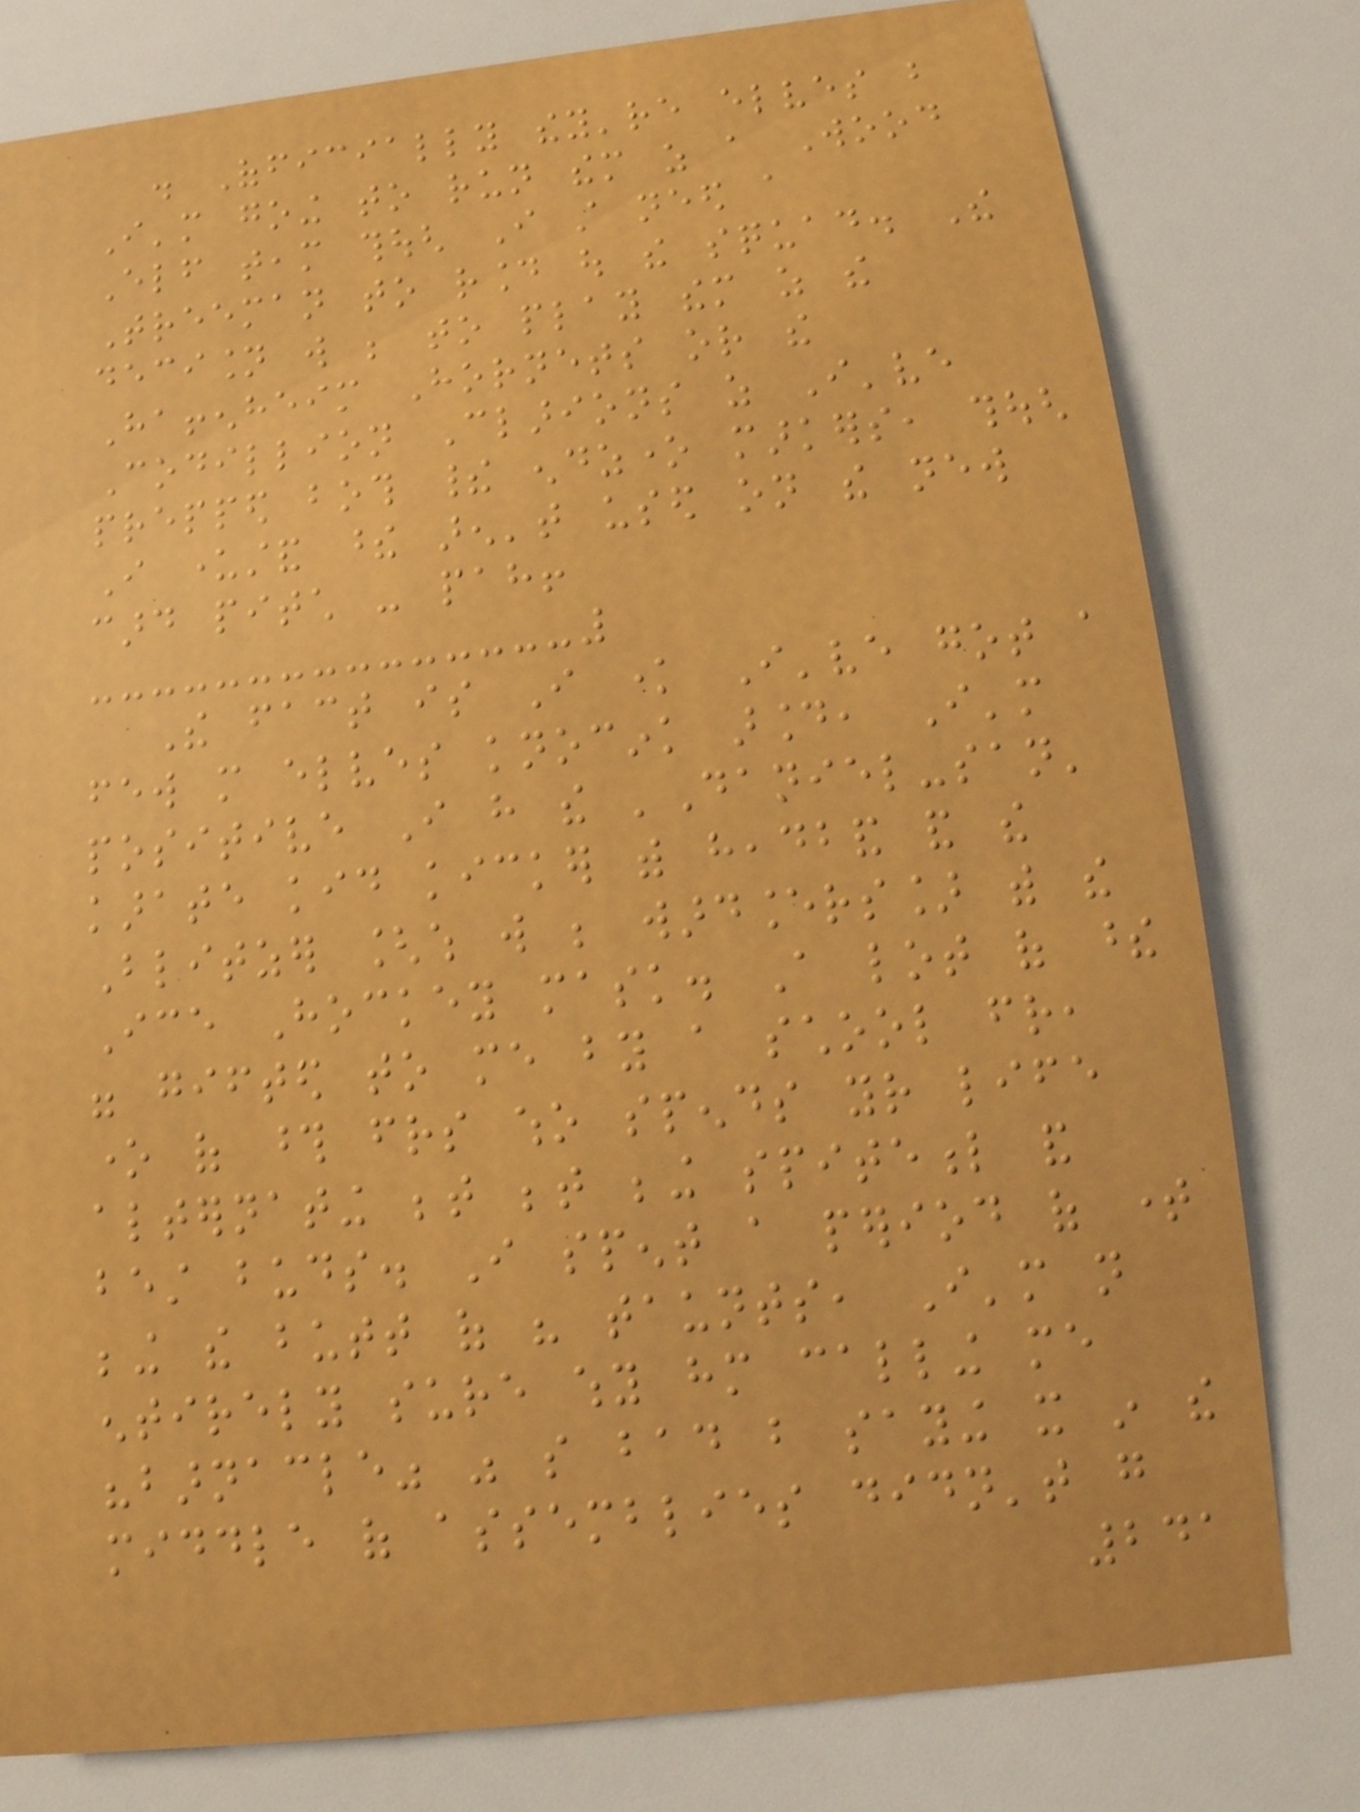. Officially they're elves but
I'm going to run them as a Wood
Elf team though I still need a
Treeman to round out the squad. The
decision will be to play them as the
Haffenheim Hornets or the
Codillion Clarions as I've
prepped both their endzone markers, though
I understand these aren't used on the new
card pitch - pah!
The fact is I know I've got a
few more elves knocink around, I'm
positive I have the 'Daniel-san'
karate kid kicker with headband and the
Blitzer [which will be wardancers] with the
Ice Hockey mask. A lot of these
were gifted to me by a school friend,
one of those friends who spends your life
alternating between between being spiteful and
best buds. I spent a period of time
being the butt of his taunts, I'm not
entirely sure why him calling me
"barnacle" was so bad but saying it in the
middle of assemblies didn't go
241
